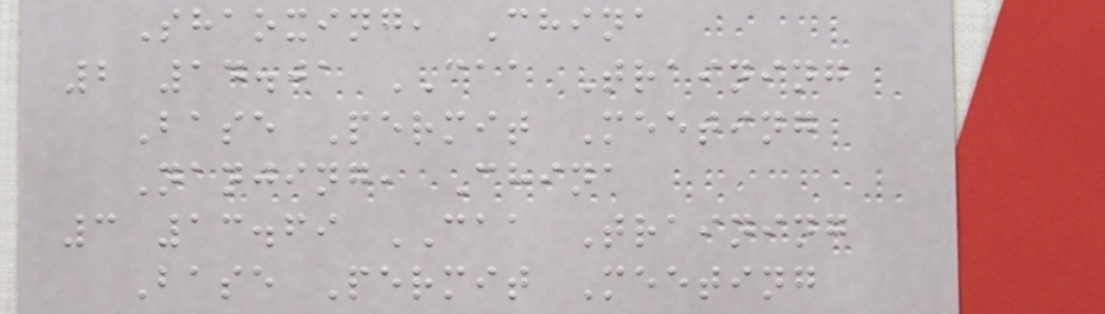Shaoxing, China
2 14.01 CAA Training
Base Permit Meeting
Nanjing, China
3 13.69 CAA Training
Base Permit Meeting
